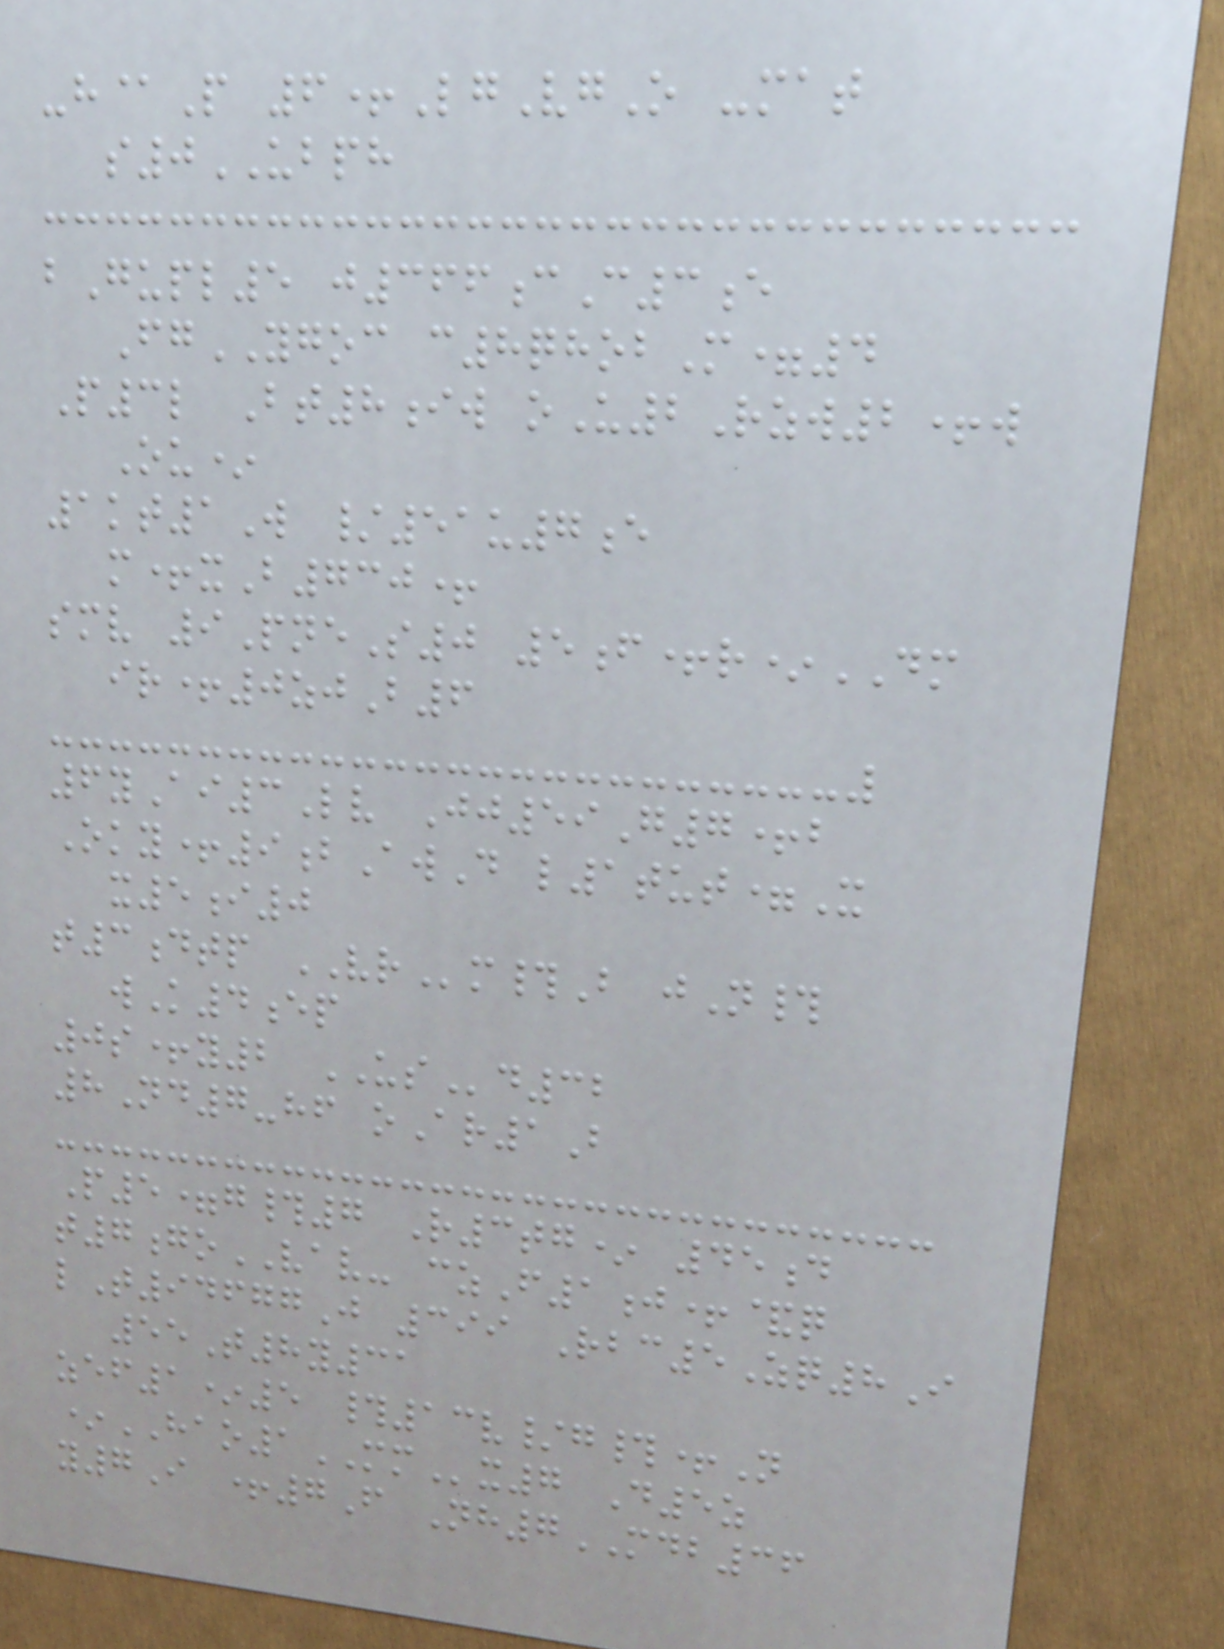-h@P 6+LgVgO -mat
s0UBPH
bGupl5 j366cC3e
FgYGOC c8qhobM=4
P3l Bt8iw oU2Rzw2+w
Ou*
1kt1W /51u7e
m+xB730+
smv 9PneS0 5f+r*DM
ir+0zjB6
6yAi3Lv Jj59G7+b
Oky+9bAwD l1tut=X
x5i0
t3dtp VRm#B jN#
wK4ep
0s+y2 USd32
8Nd7-hf oAr1B
P5=g#7 R3tg* 45d
t7goVAV- czF1j+&q
lT94677J 399 Rbc5Zq8I
55T8y31
zef1*5 #13v/g#+N
*HAO1MMx7 D5z
y7I +7F Nh7MDB36
